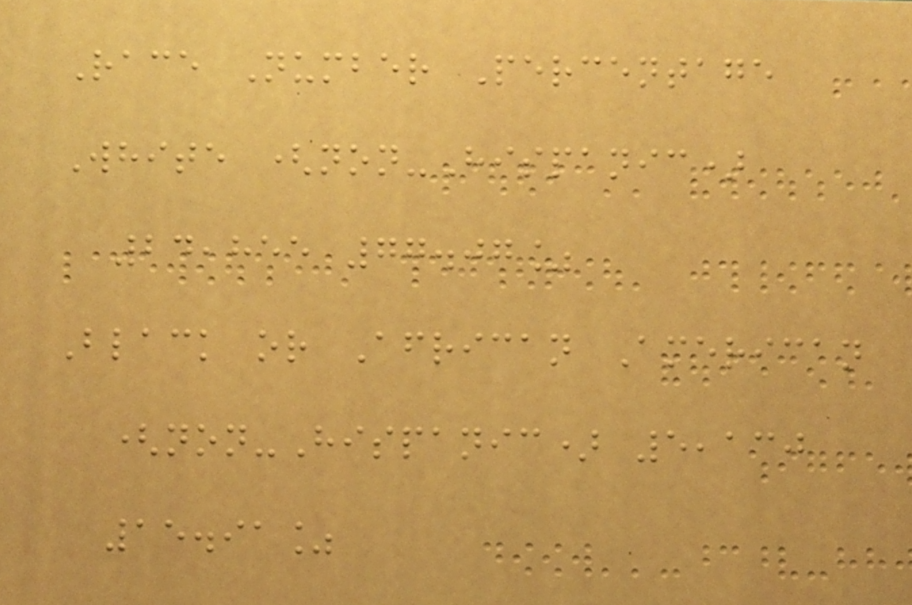Race Number Percentage
White (non-Hispanic)
24,855 77.07%
Black or African American
(non-Hispanic) 5,130
15.91%
